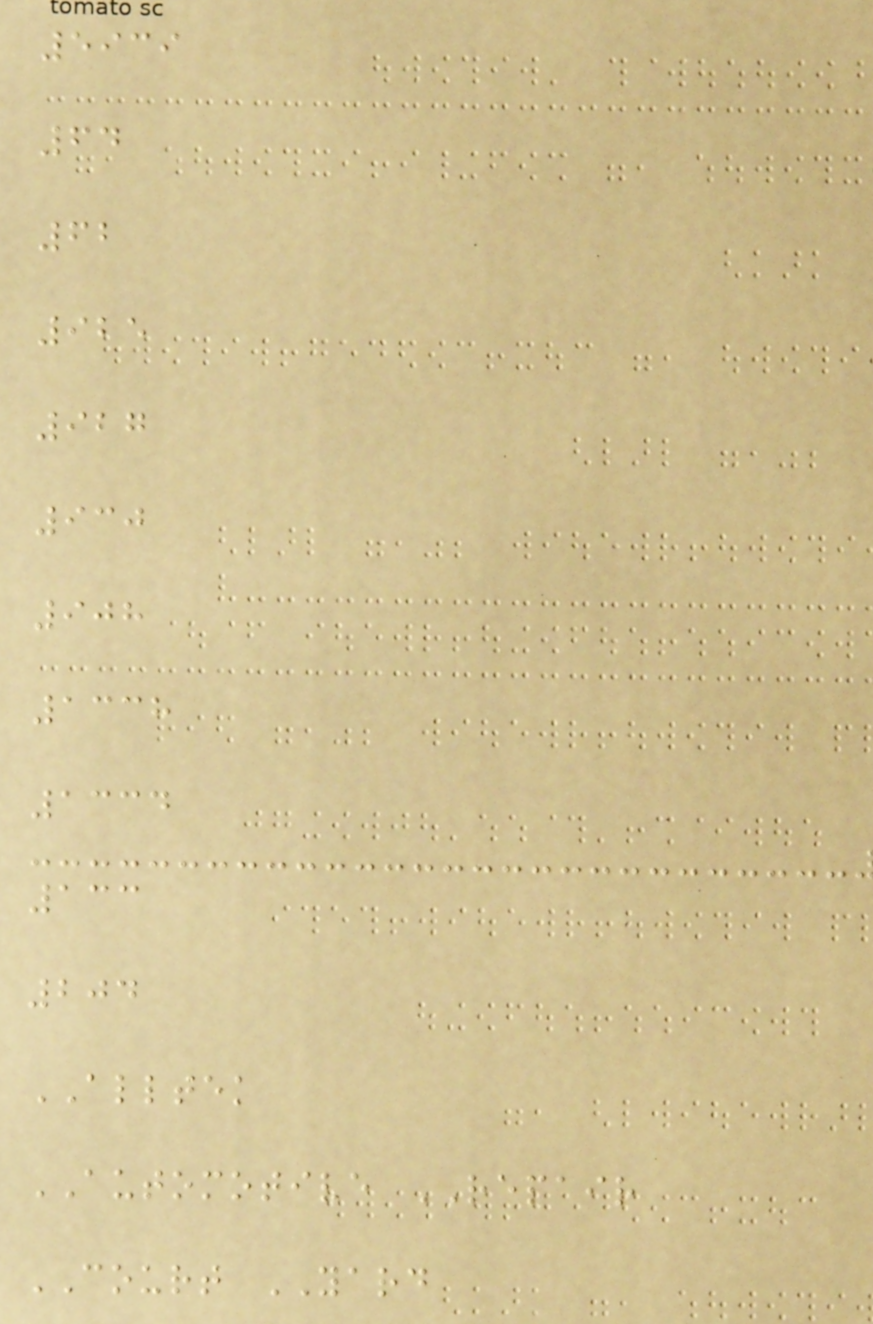5939
64
62
925
927
930
908
1338
1334
133
204
ALLTEK
AUTOMOTIVE REPAIR
COURT YARD
